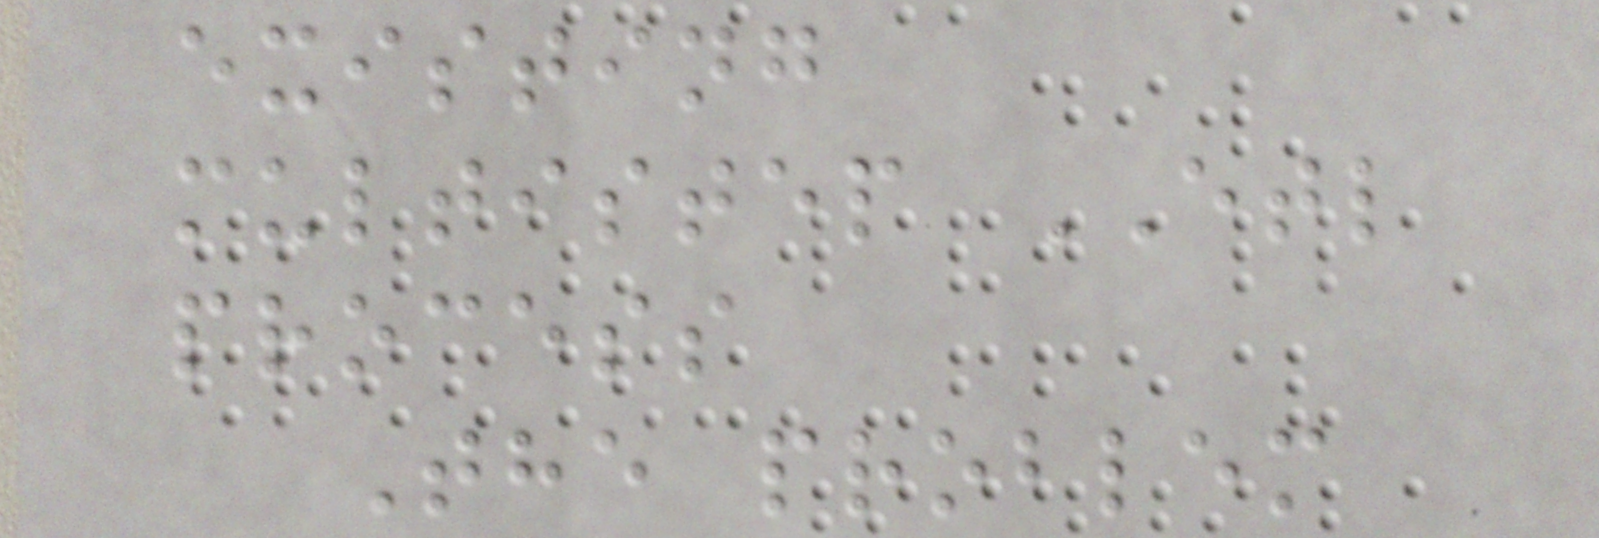existing
multistep ETL
process
The problem
